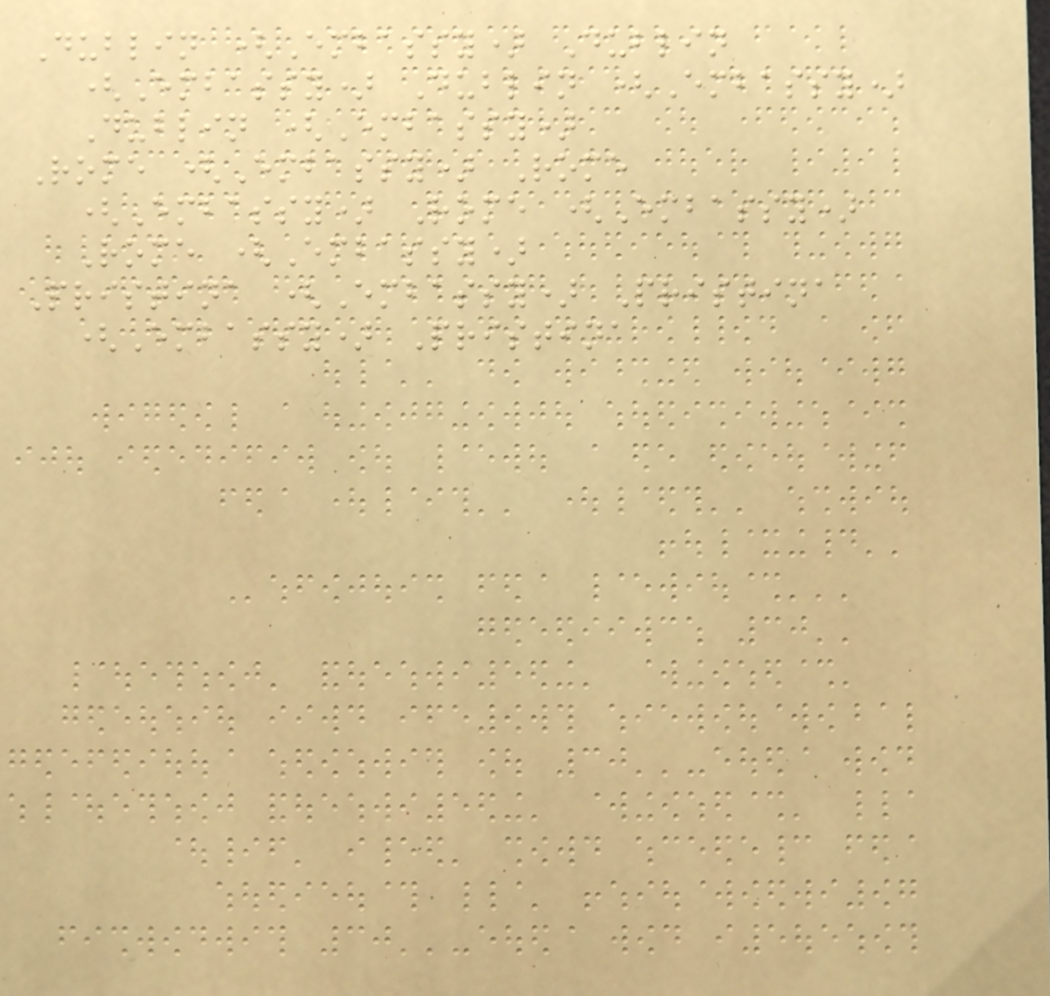Dublin (Embassy) Dublin
(Embassy) Dublin (Embassy)
Dublin (Embassy)
Rome (Embassy) Rome
(Embassy) Rome (Embassy)
Rome (Embassy)
Pristina (Embassy) Pristina
(Embassy) Pristina
